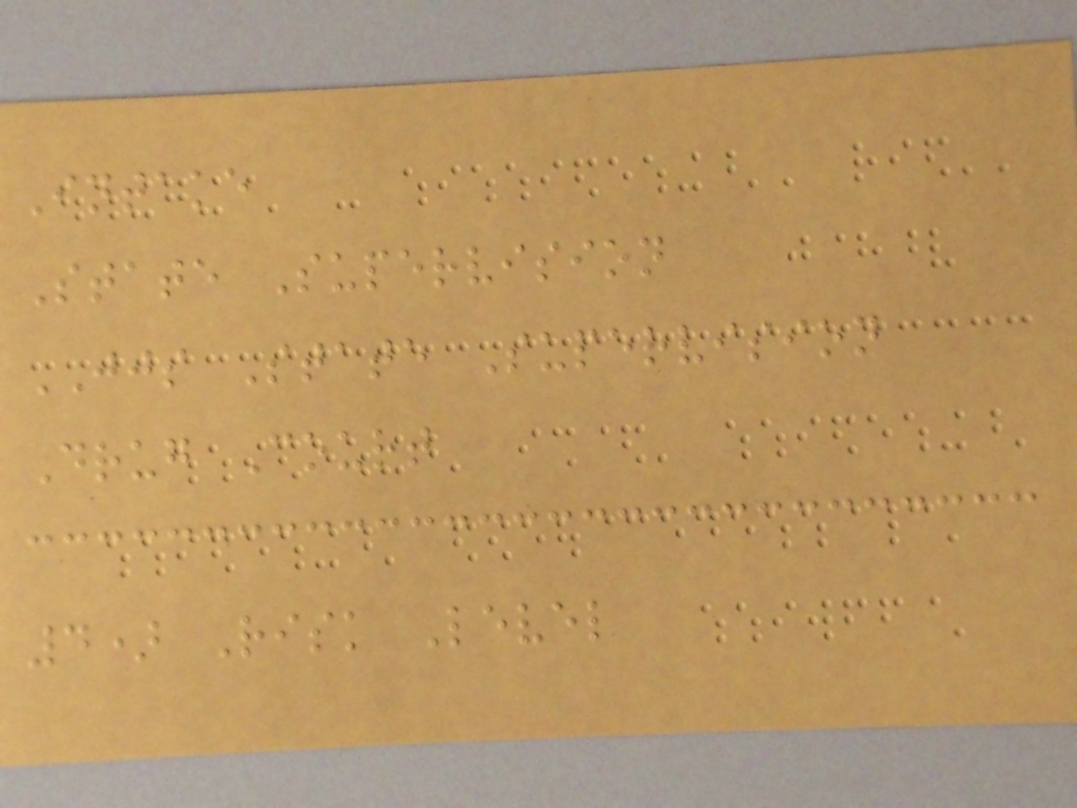Intake
State Supervision
JJS State Supervision
Drug Court
4) Risk Level
